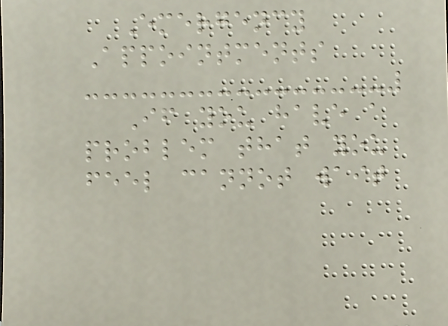Emergency
Appointments
If you have a
problem that you
feel cannot wait
